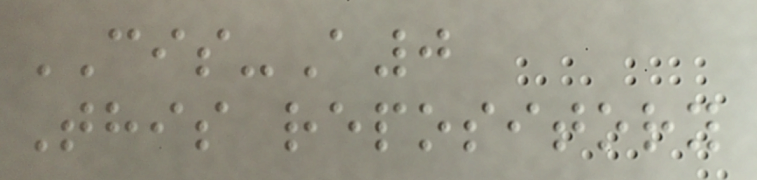CIS-A0
This repository
